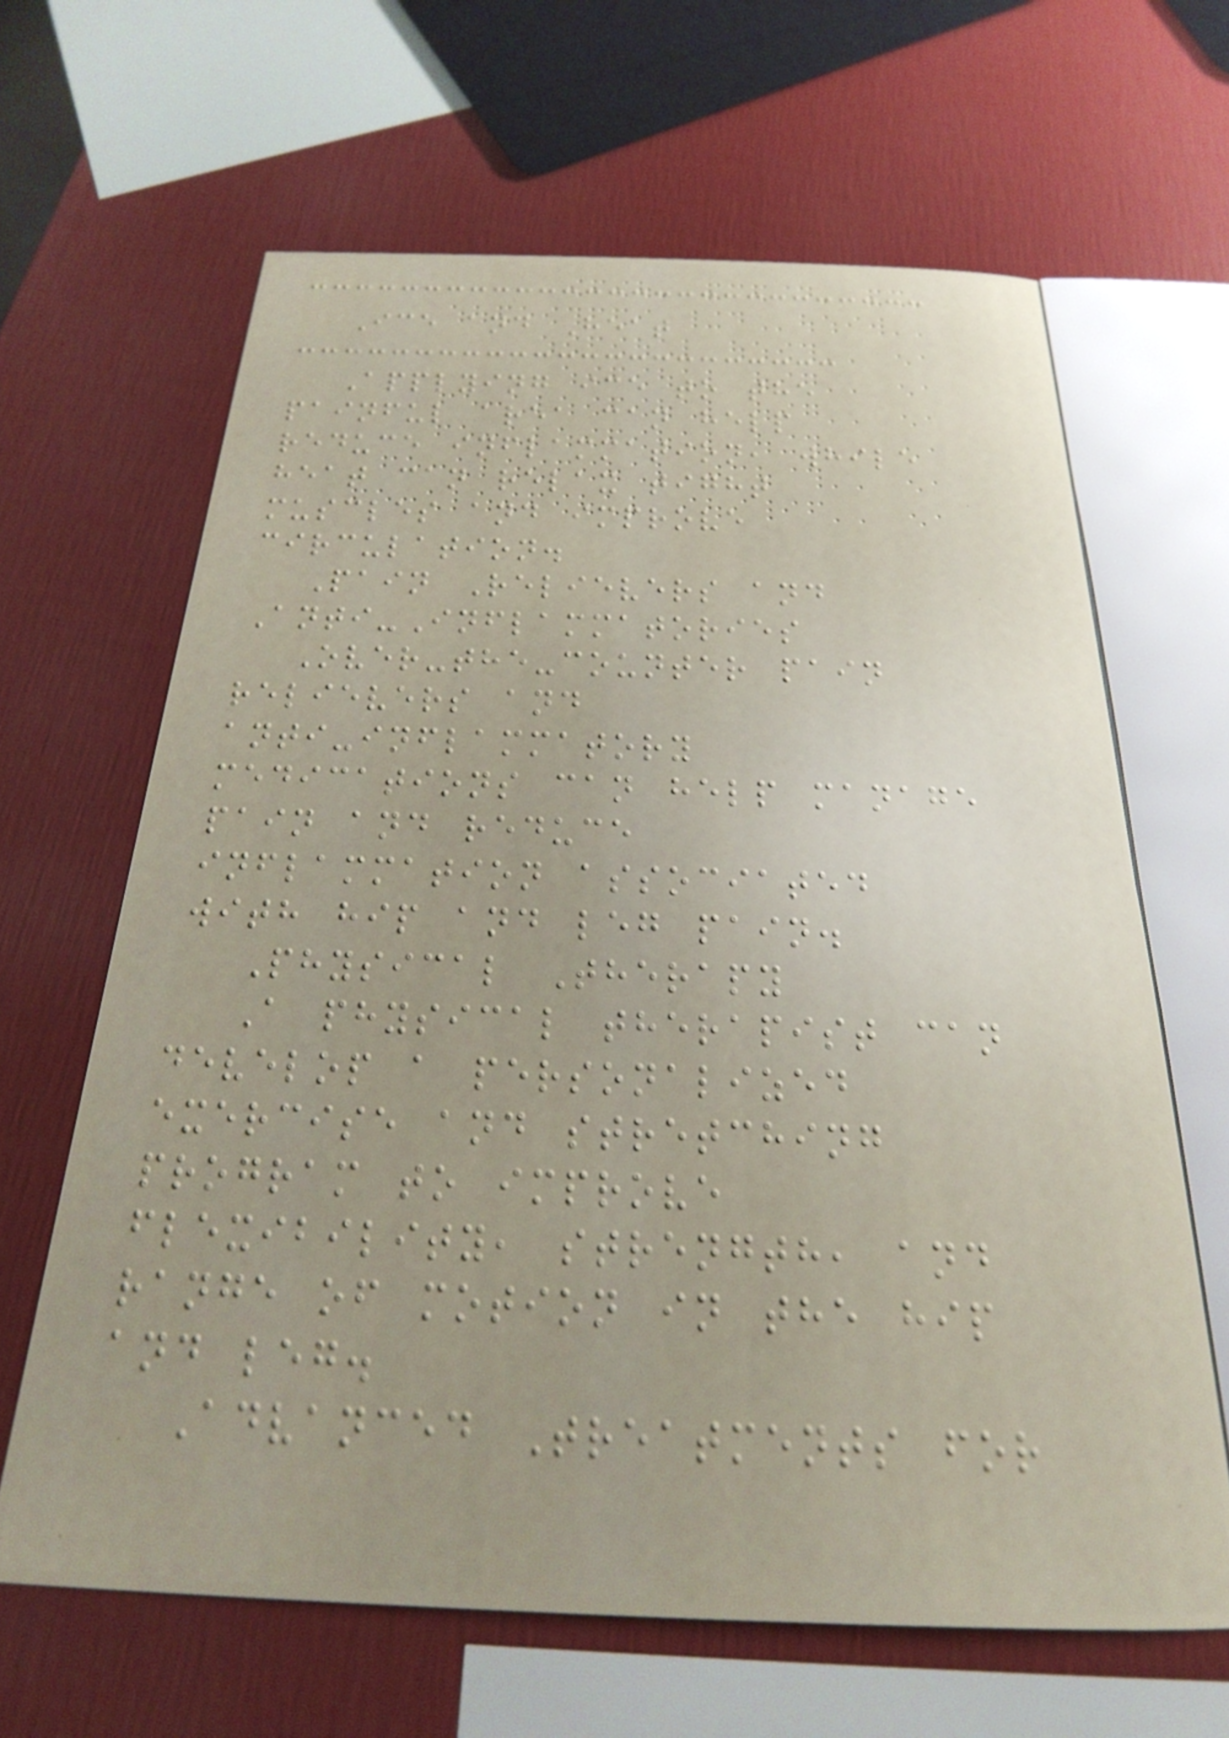Ice and Heat
Applying ice to the
painful area can help
reduce inflammation, while
heat can relax tight
muscles and improve
circulation.
Pain Relievers and
Anti-Inflammatories
Over-the-counter pain
relievers and
anti-inflammatory
medications can help manage
pain and reduce
inflammation associated
with hip and leg pain.
Physical Therapy
A physical therapist can
develop a personalized
exercise and stretching
program to improve
flexibility, strength, and
range of motion in the hip
and leg.
Advanced Treatments for
